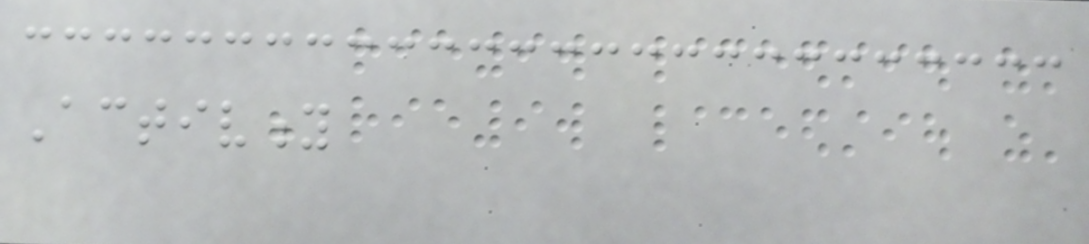Activity
